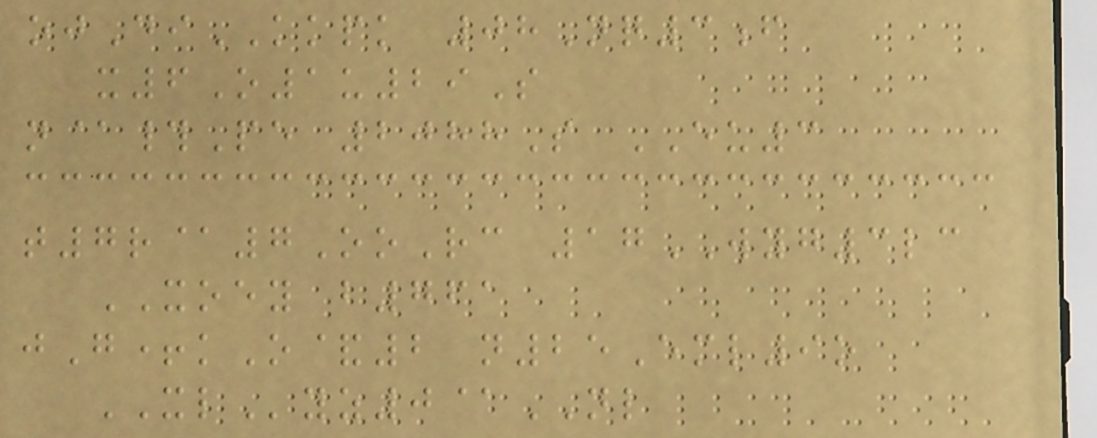ojDiKKPK 08Nq3f
x6O1u29S
n@#Pe 2088S EU3
t7r@7OoRc 17WYG3lc
XOEY b761
jG+kO&2 n25Eml9o
XLyz0@NL
